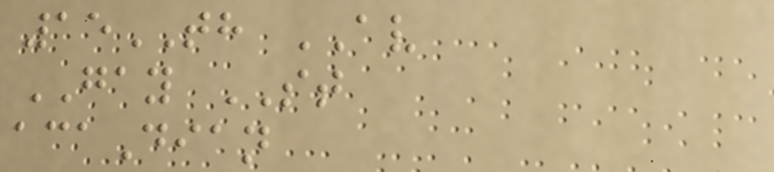15TH AV
GAY ST
acaDian
